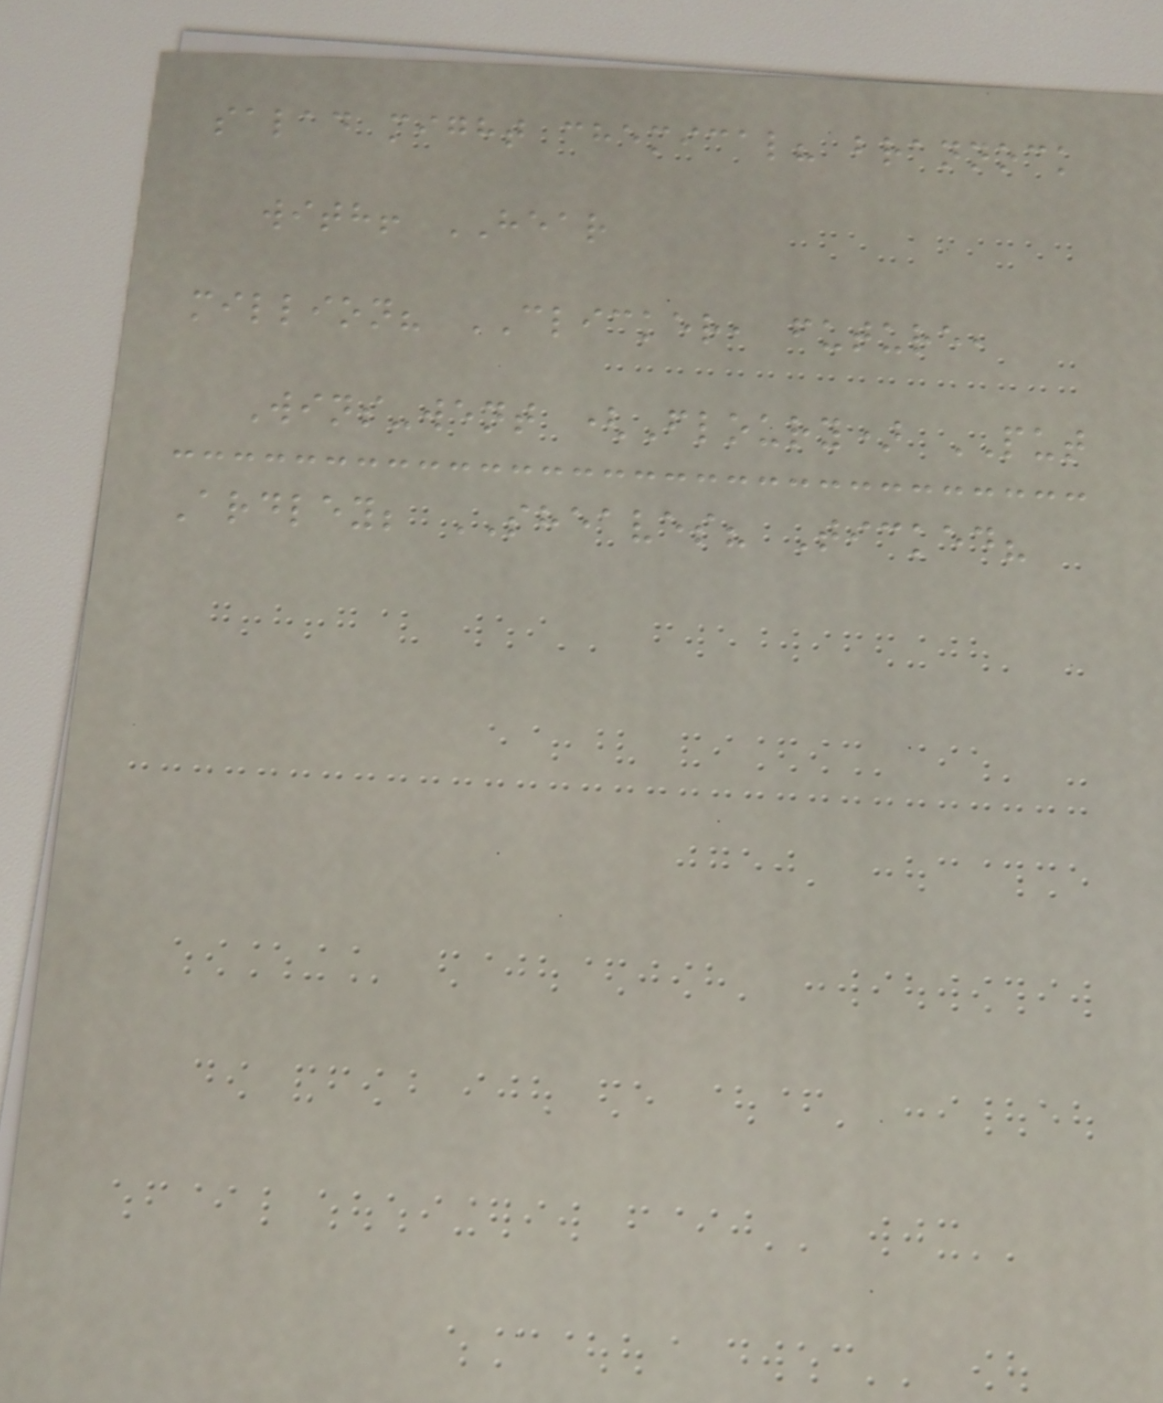salad might chemical? brannock
with! HEAR
million? CLICKER, future,
Wins-went (Floury) PUT
Ardley; SHEAVES? Ticked?
